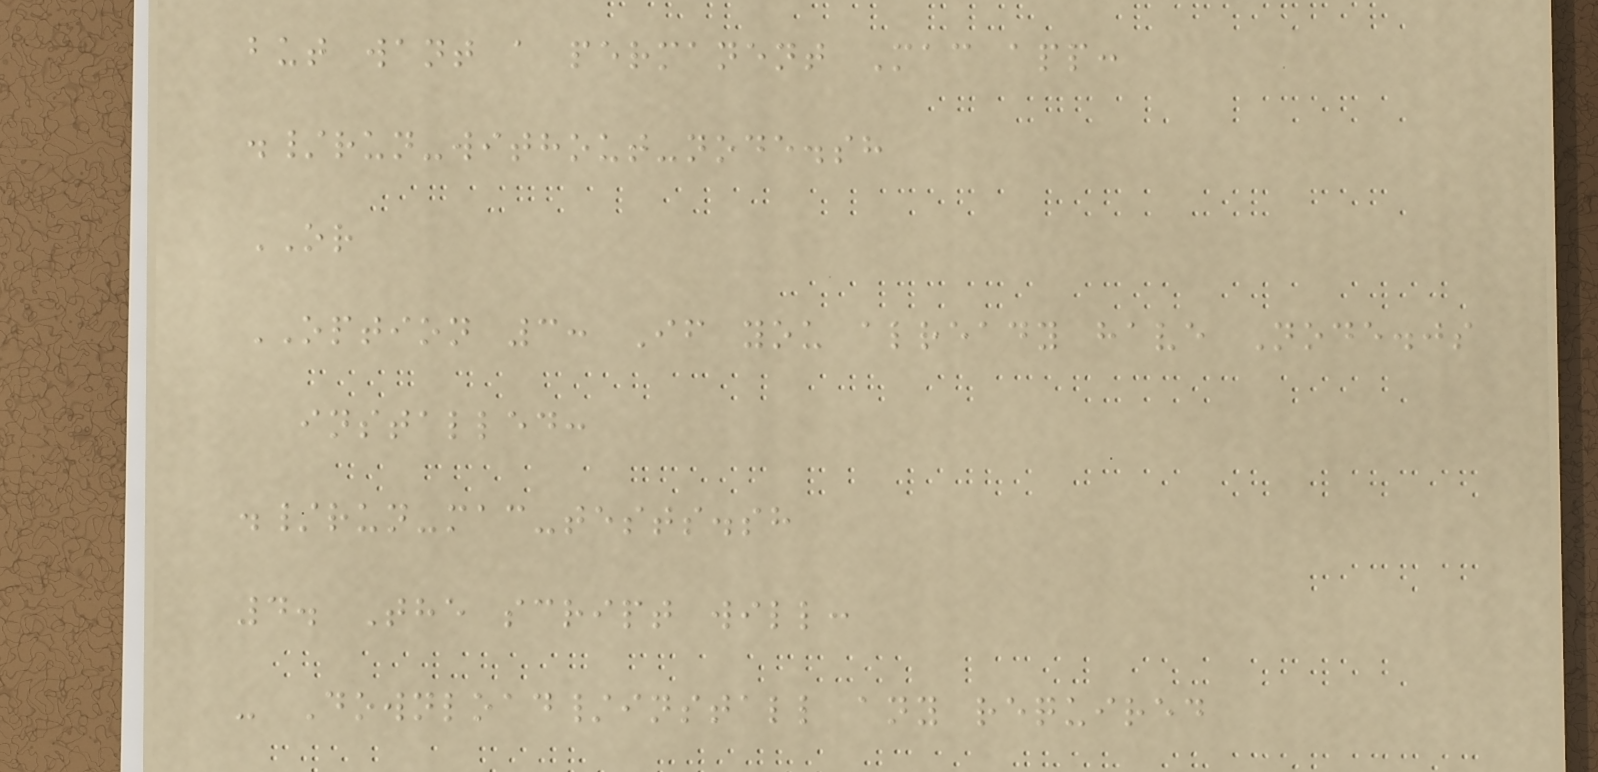but want a permanent Mac app:
./run-without-node.sh
OR
OPTION 3: If you already have Node.js
installed:
./run-mac-tests.sh
4. The script will:
- Download/install any required
